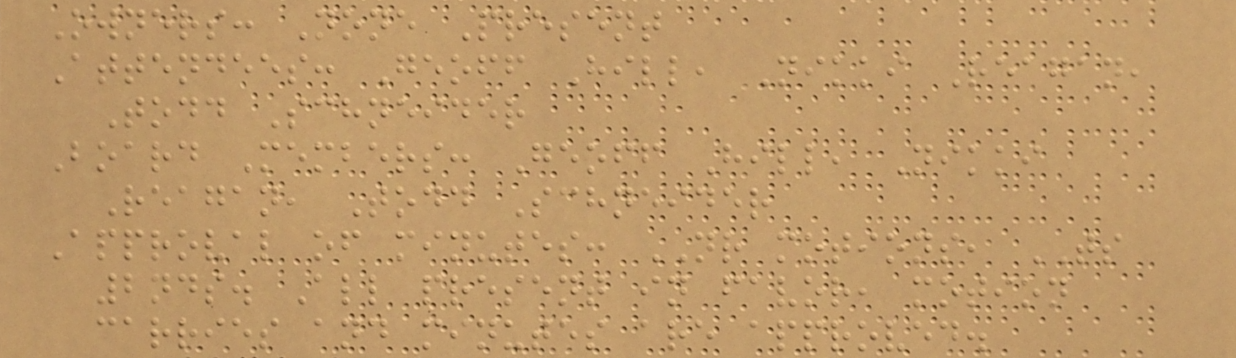Owners: None Present
Attendees: Geoff Hill, Nikki Reagan,
Todd Schneider
Board Members: Geoff Hill, Nikki
Reagan, Todd Schneider
Approval of minutes: NR motions, TS
2nds. All present in favor, motion
carries and minutes are approved.
